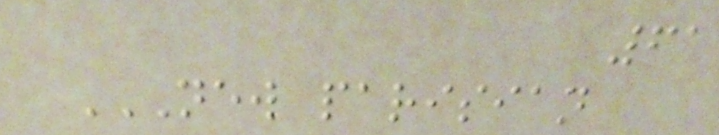61
NEW PARISIAN
